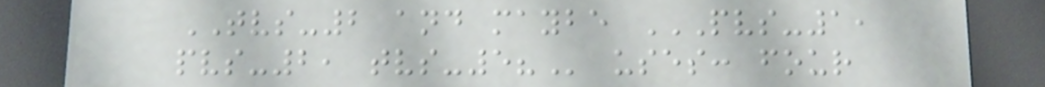TVS-2 and maybe PVS-1,
PVS-2, TVS-5? uses: four
